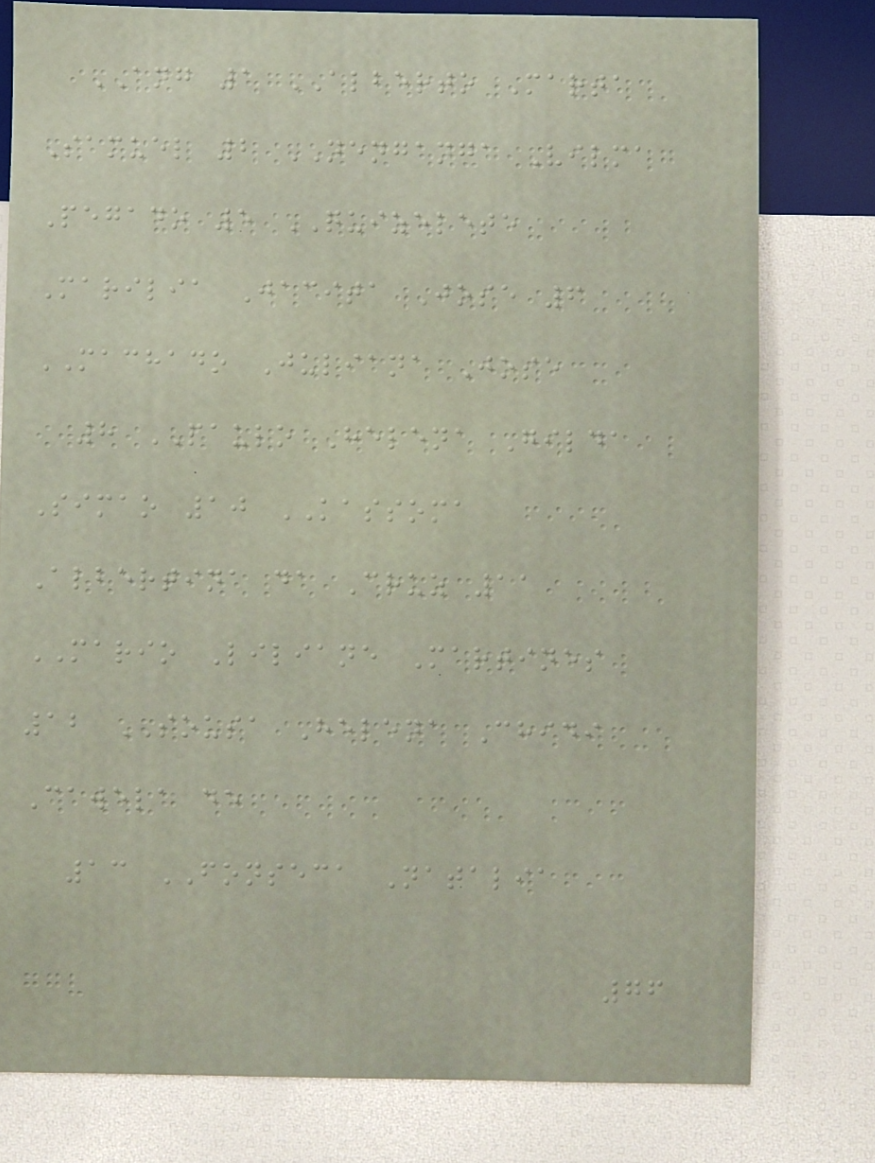ANG 1 ALBERTO Marta
Samuel 2 NENGANGA Vilma
Pegado 5 QUIZELETE
Marilia Jacita Jose 6
MACHADO Juliana Jose
8 PAULO Helena Gilda
Simao 10 KASSOMA
Albertina da Cruz 11
MARIO Liliane Martines
12 SOUSA Helena Chidi
Cawela de
13 FONSECA Natalia
76
